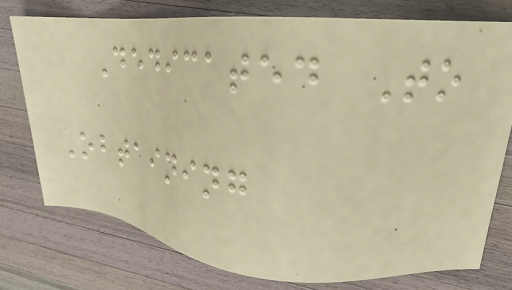Dedicated To
Obtaining
